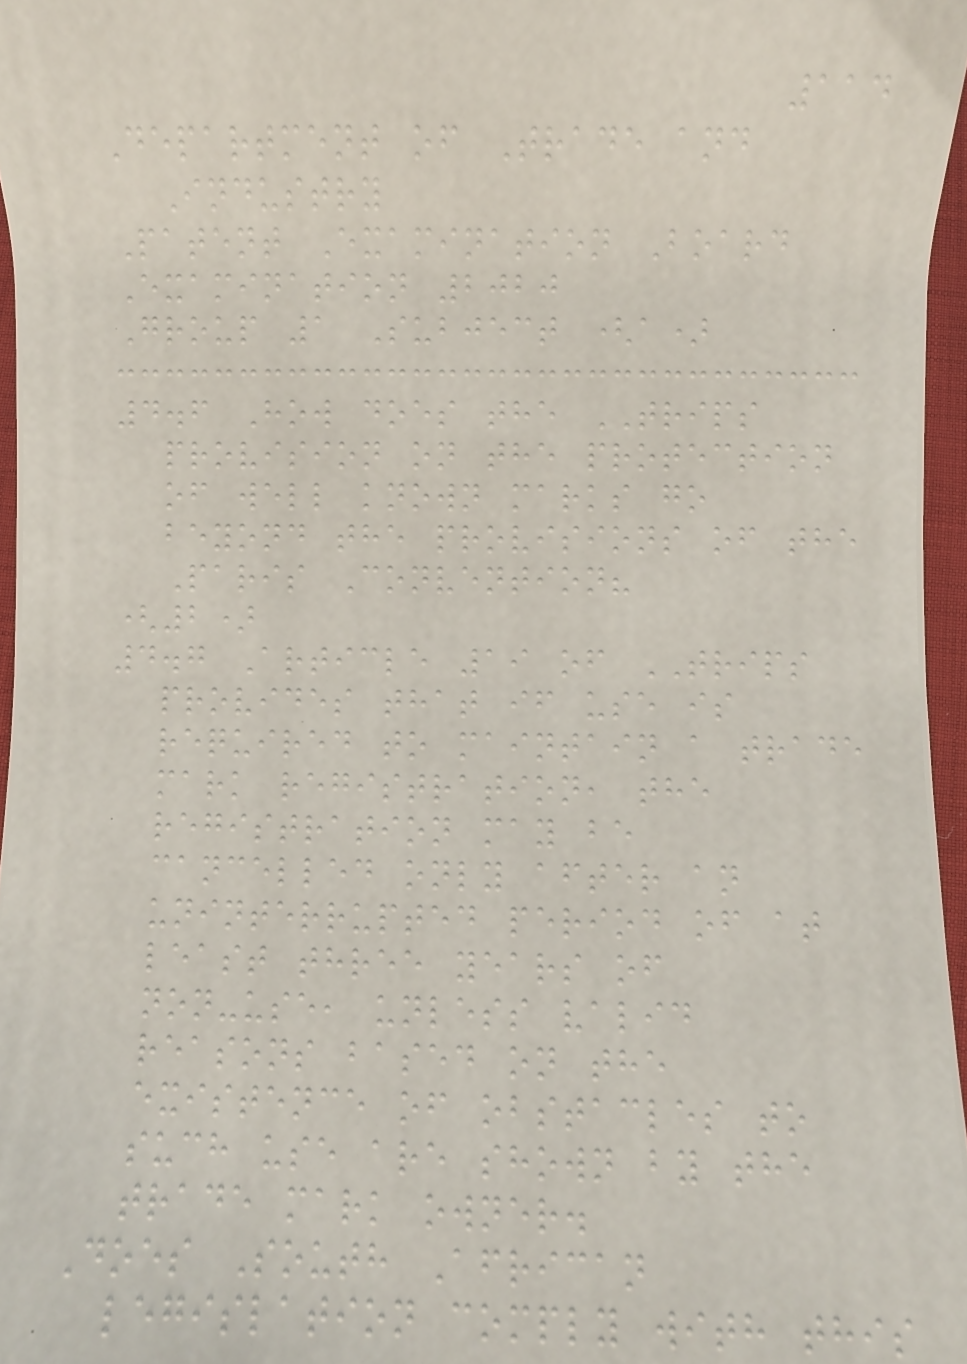114
Department of Trade and
Industry
Patent Examination Board
Examination 2020
Group 1 Subject (a)
4.6 How does the TRIPS
provision on the protection
of well known marks go
beyond the provisions of the
Paris Convention?
(2)
4.7 Article 19 of TRIPS
provides that if use is
required to maintain a trade
mark registration, the
registration may be
cancelled only after an
uninterrupted period of at
least three years of
non-use, unless valid
reasons based on the
existence of obstacles to
such use are shown by the
trade mark owner.
Does South African
legislation comply with this
